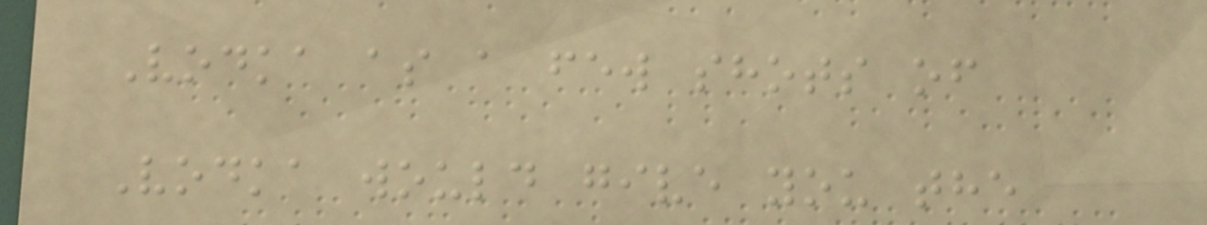Vodka as a few shots of
Vodka would give you the
